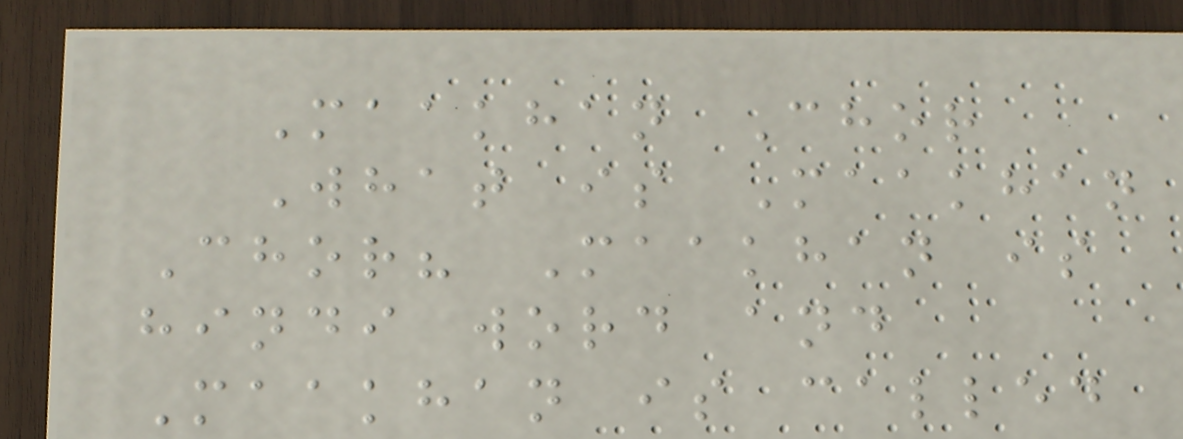Maakhan Chor
What is Maakhan
Chor? Maakhan is
hindi word and
Maakhan is called
